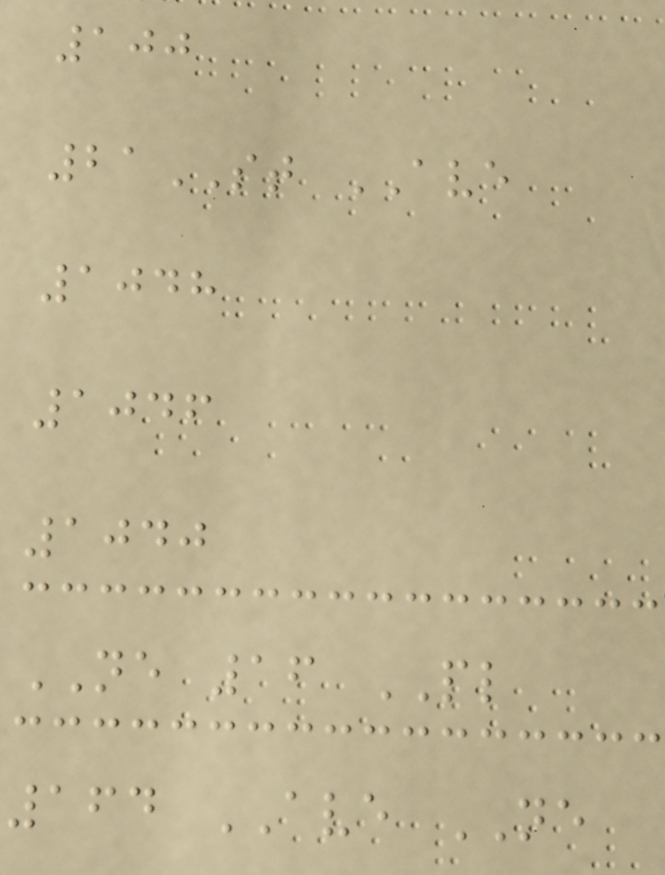100
21ST AVE
1048
1046
1040
NE 16 PL
164 AVE NE
